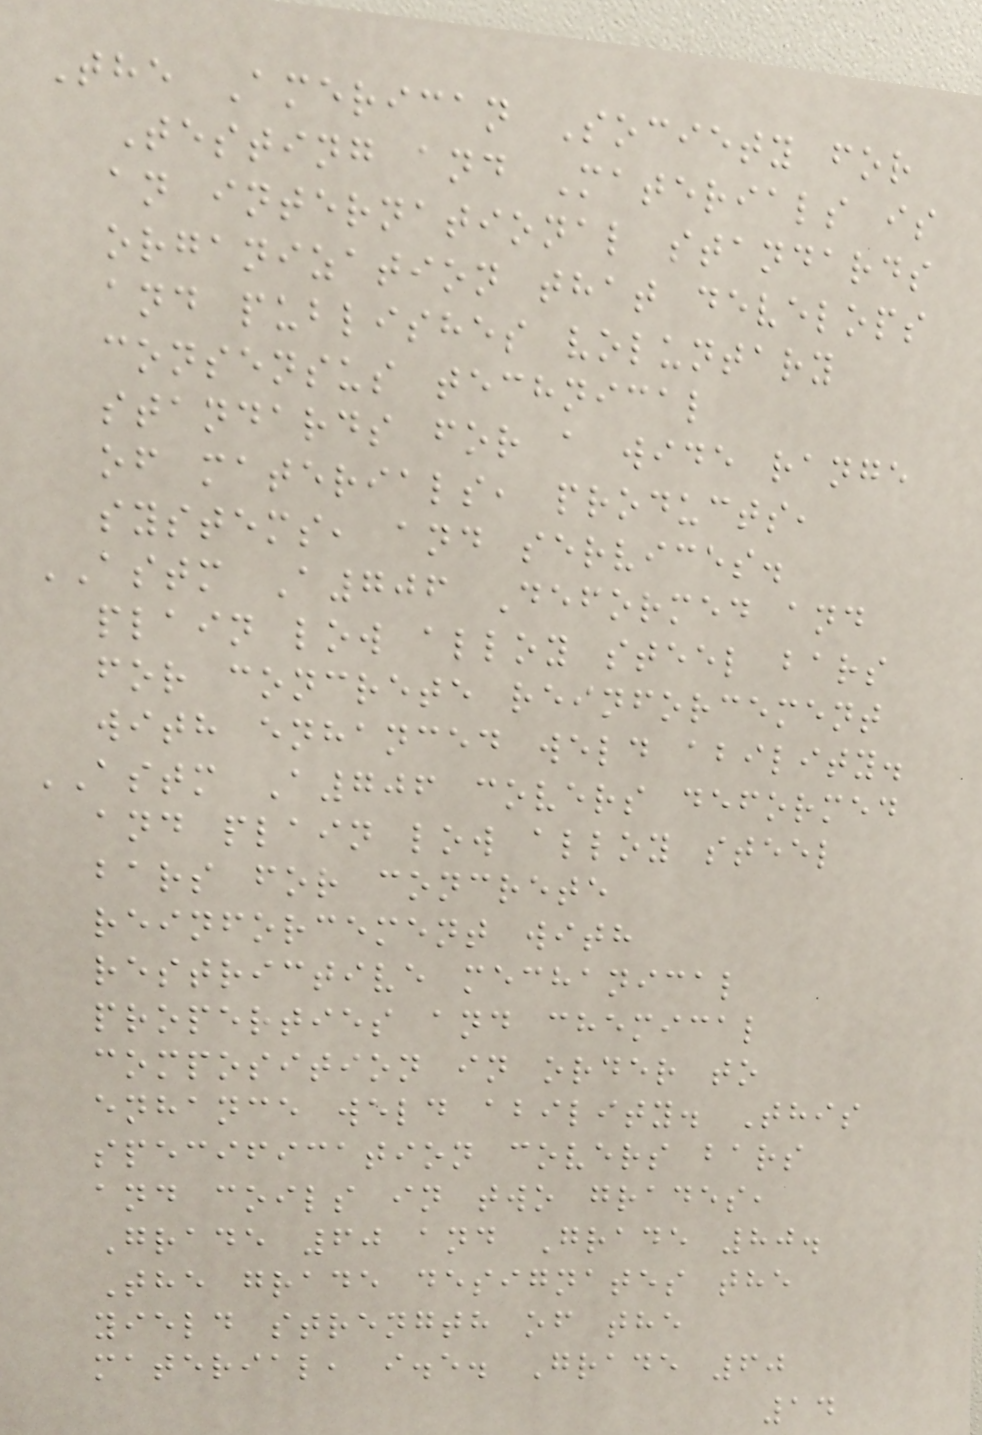The American Society for
Testing and Materials is
an international standards
organization that develops
and publishes voluntary
consensus technical
standards for a wide range
of materials, products,
systems, and services.
ASTM A706 Deformed and
plain low alloy steel bars
for concrete reinforcement
with enhanced weld ability.
ASTM A706 covers deformed
and plain low alloy steel
bars for concrete
reinforcement with
restrictive mechanical
properties and chemical
composition in order to
enhance weld ability. This
specification covers bars
and coils in two grades,
Grade 60 and Grade 80.
The grade designates the
yield strength of the
material, i.e. Grade 60
14
